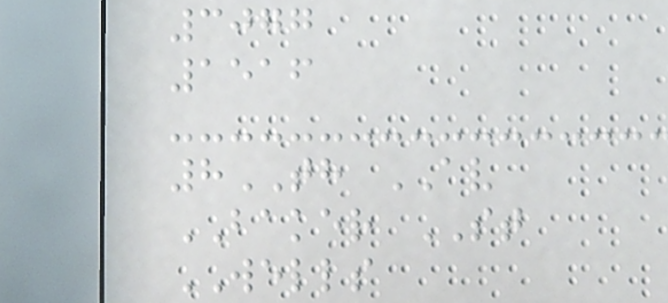3077
1516
8TH AV
BAKER ST
WELLS
